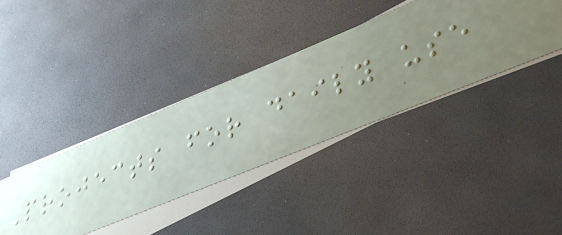Projects for daily use
